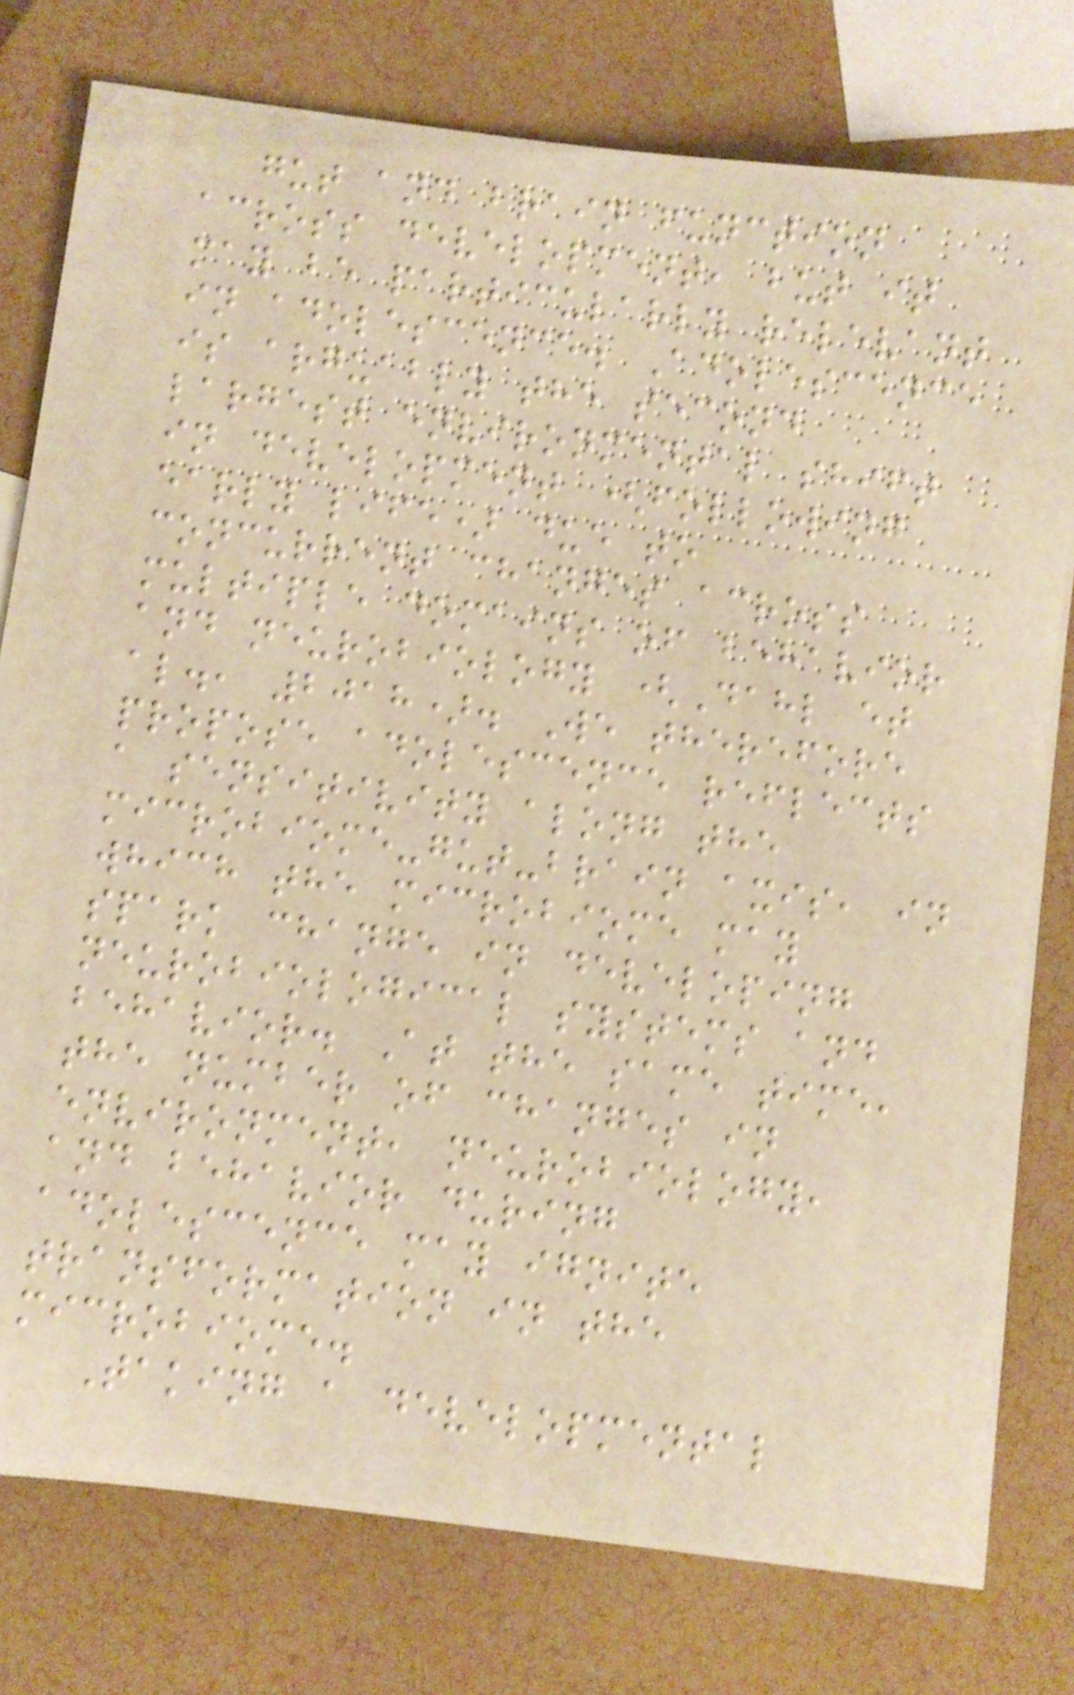gut and brain function
across development, but it
may be particularly relevant
in adolescence. Adolescence
is arguably the second
largest environmental shift
in development (following
early life) due to
concurrent changes across
multiple domains of behavior
and neurobiology (Dahl et
al., 2018). We therefore
propose adolescence reflects
a sensitivity along the
microbiome-gut-brain axis, in
which the microbiome may
spark change in developing
neurobiological systems and
behavior. At the same time,
the number of changes in
environment, neurobiology,
and behavior during
adolescence may ignite
transformation in the
microbiome.
Taking a developmental
